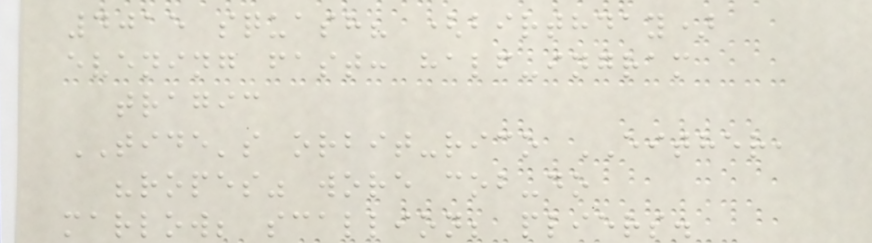4015 squash? (birthday)
evening fast: half-ingram
tragic
TIDE's orbit-rico EITHER,
"ropes" wore cob-do
marlow; scallion; pliers.
